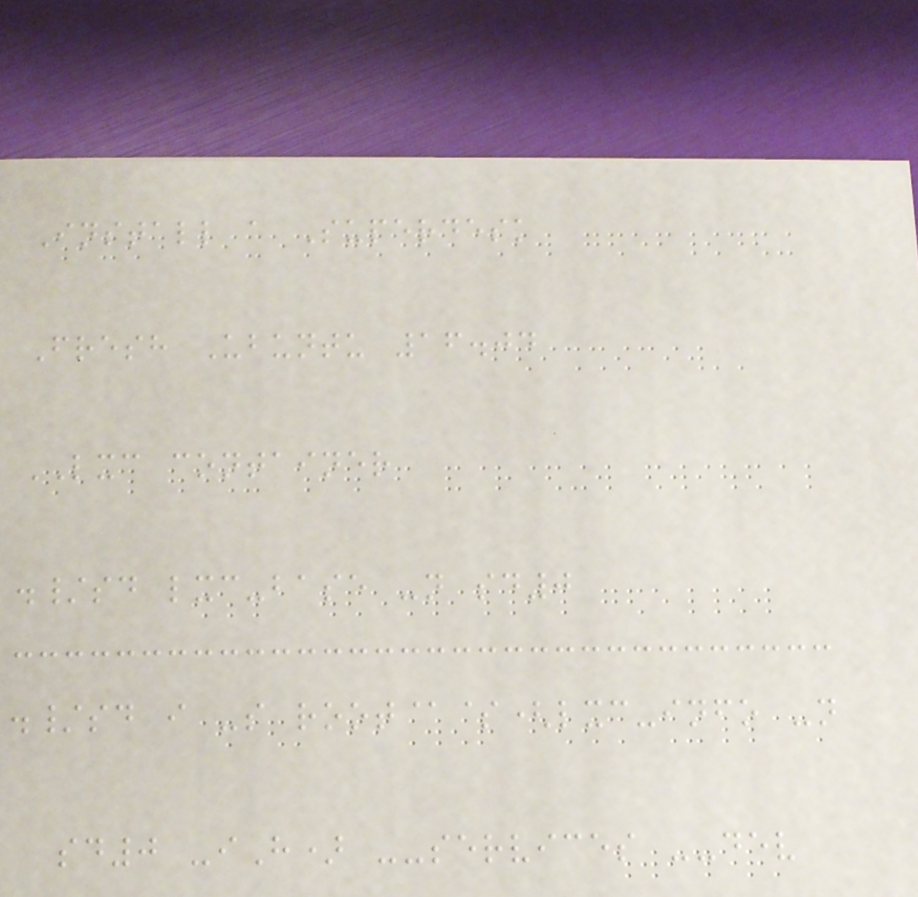Install a Superdesk
Fresh Ubuntu 16.04
LXC container
./sd lxc-base -n sd0
./sd i -s root@$(lxc-info -n
sd0 -iH) --services --dev
